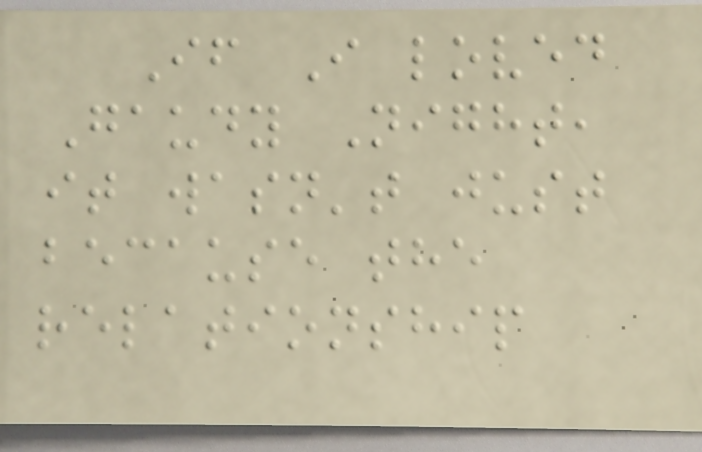If I loved
Gaudy Night,
it wasn't just
because the
relationship
